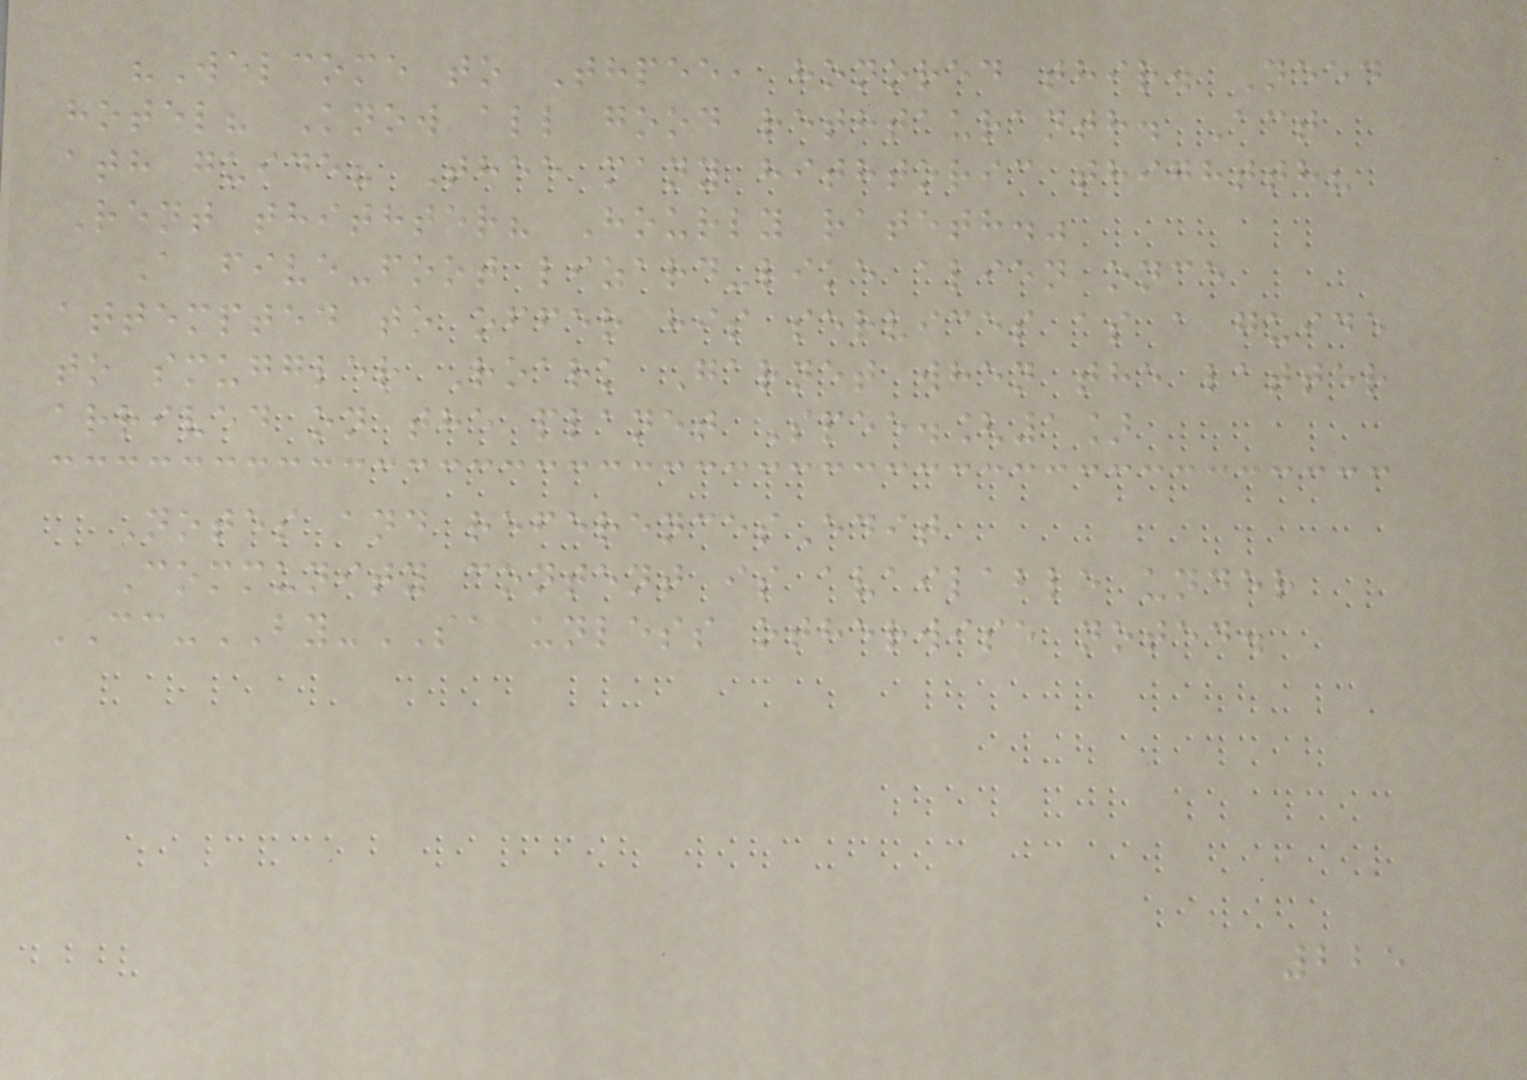"Welcome to Thpee, honored thir. Need
hotel? Know all good rethtauranth. Act
ath guide? Thee many hithtoric thightth?
Rent thithter? Hourly rateth."
A five-foot lizard-like alien once
attempted to offer his services as a guide
to smuggler Roark Garnet when the latter
arrived on the planet Spee.[1]
Notes and referencesEdit
Community content is available under
CC-BY-SA unless otherwise noted.
225
